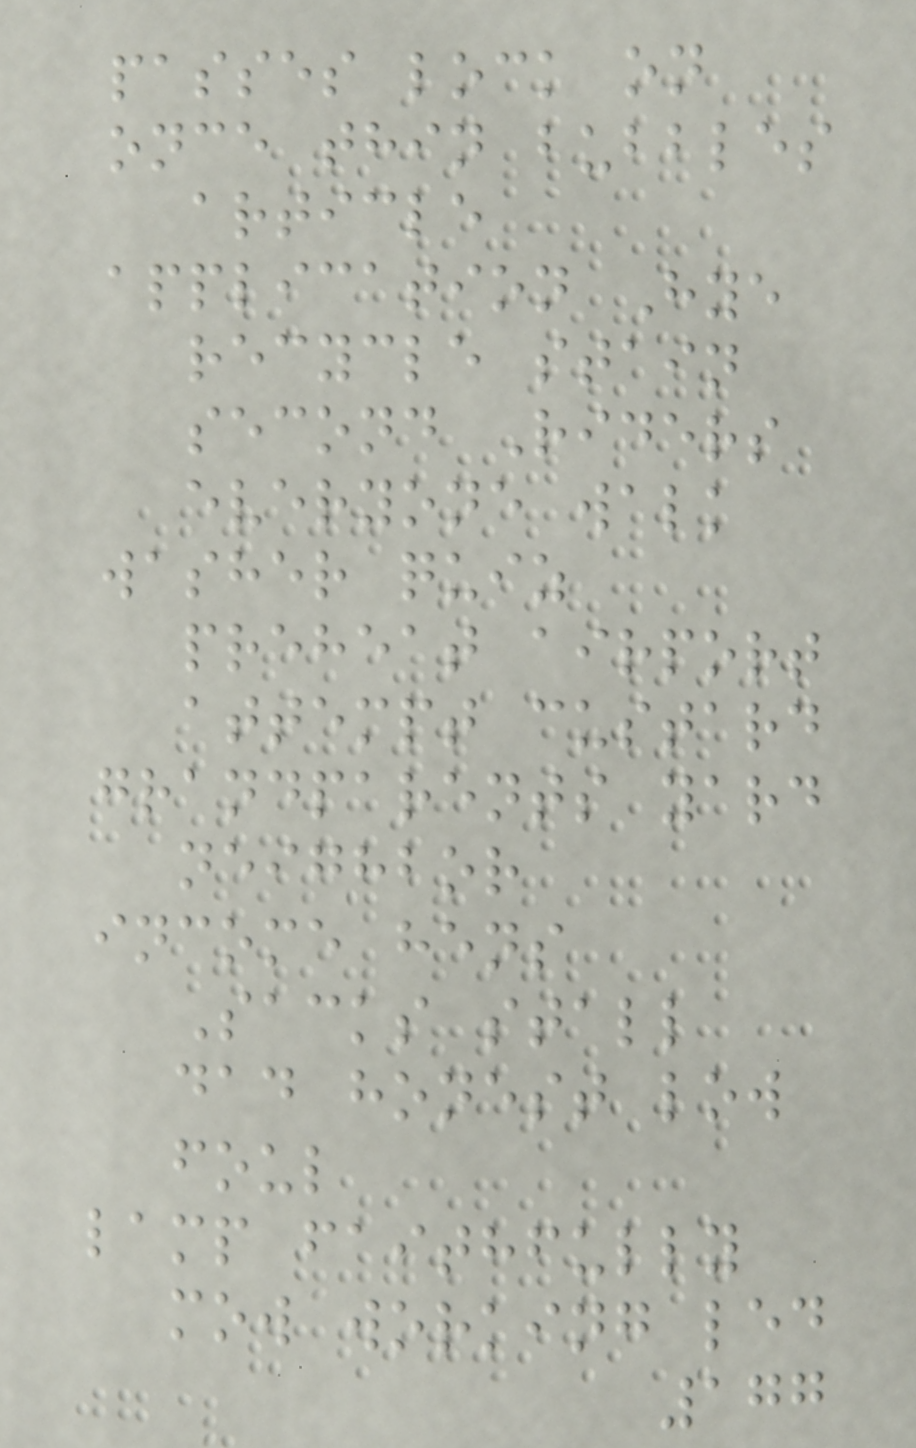passes lock on
once thin bubbles
article
application Hye
recycle stain
second Riders
everyone walk
washer quiz
preheat airport
attempt custard
grandparents yard
neighbor
income hens
Sacks stall
dad honest low
foul
lamp faithfully
mow working led
177
